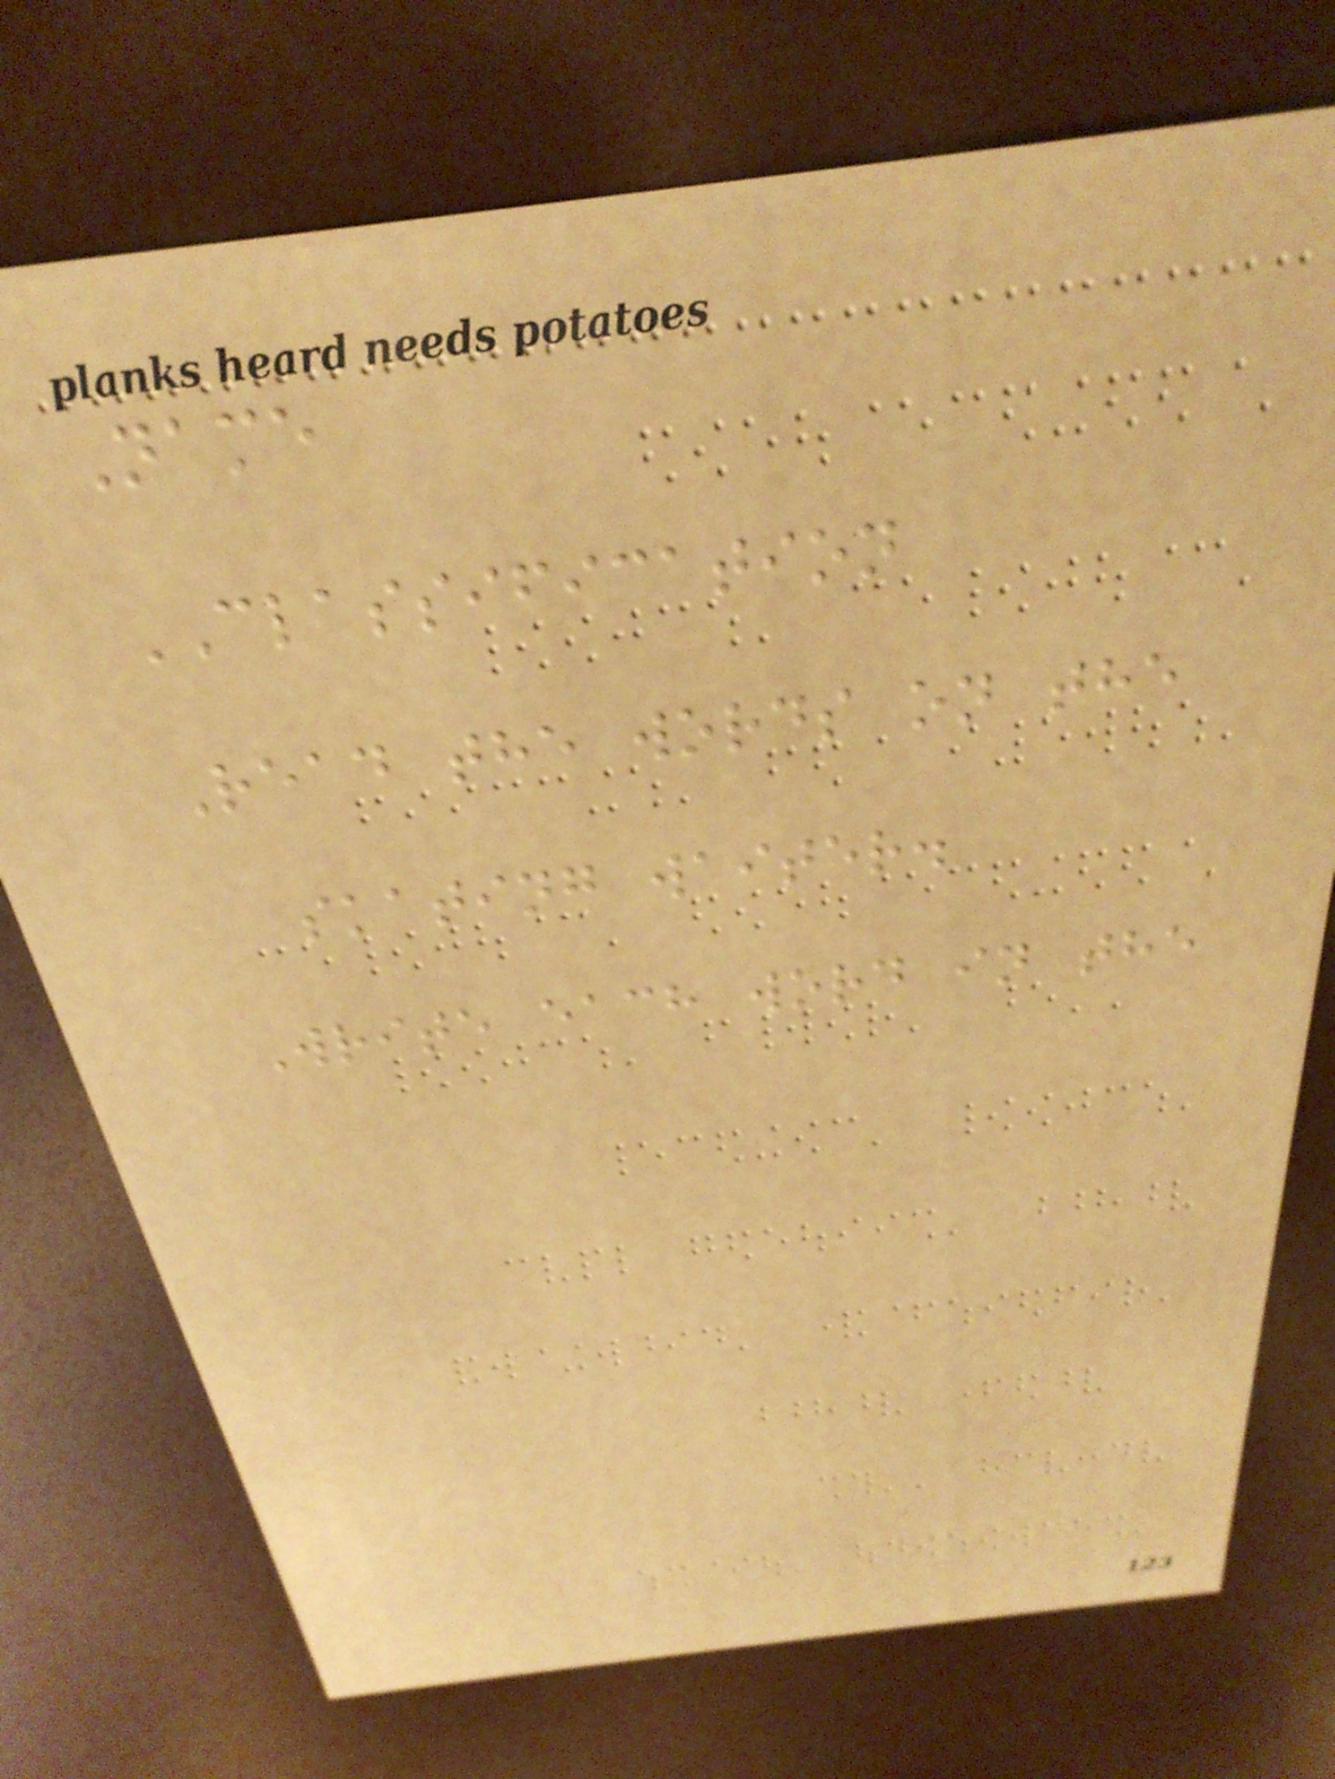Name
CLASSIFICATION
Read the words on the
skating waiter.
Write each word in the
